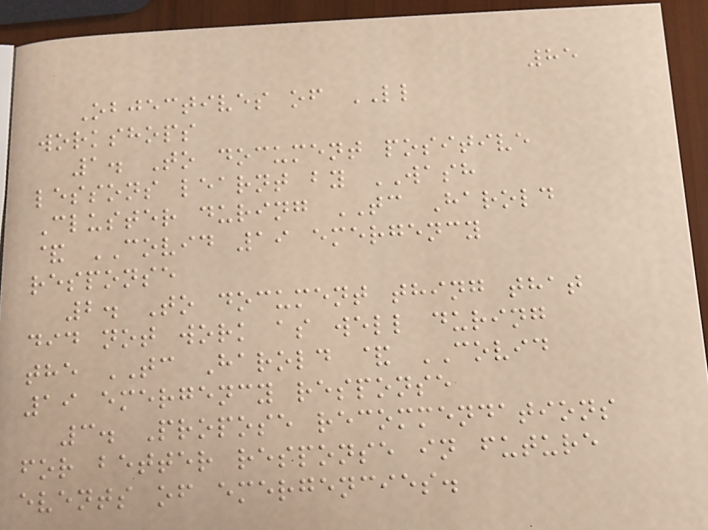85
Objectives of LL
workshops
1. To document positive
lessons learnt by WASH
Cluster during TC Harold
& COVID 19 emergency
response
2. To document thing that
did not work as well during
the TC Harold & COVID
19 emergency response
3. Propose recommendations
for better response in future
events of emergencies.
